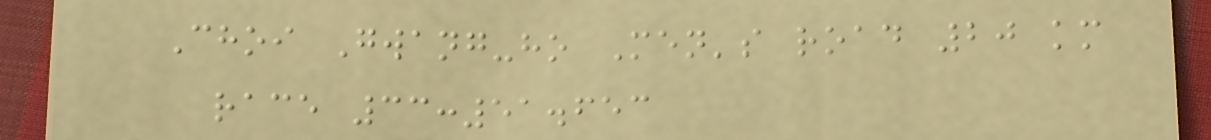Choi Gwang-ho Men's road 20 km
race 33:51.653
